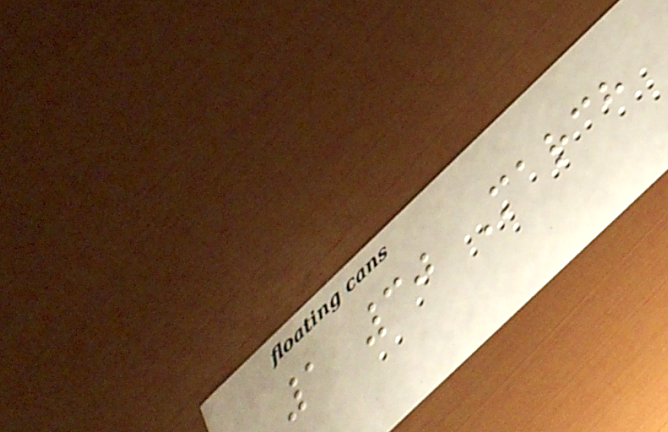1 30 March
